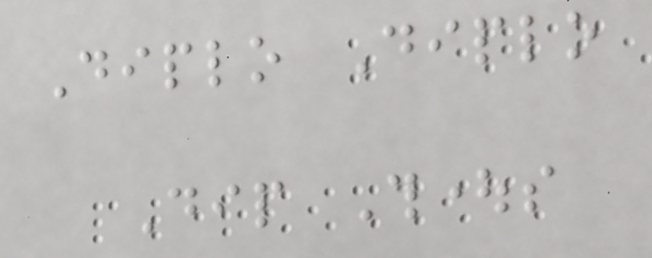Diplo Diplo
Dip Thoughts
